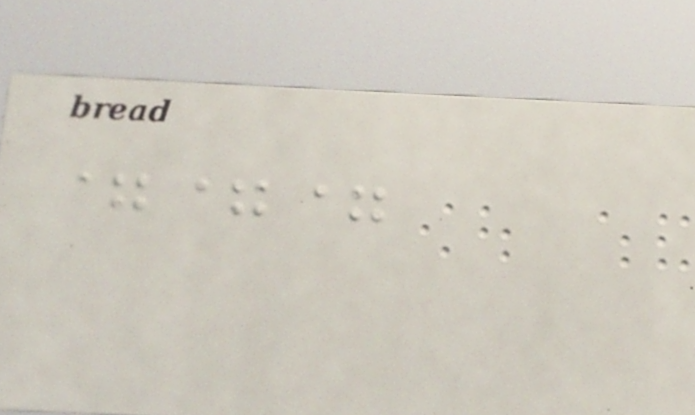===
